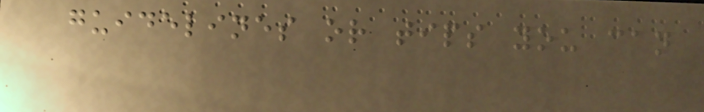guidelines or tips you can
